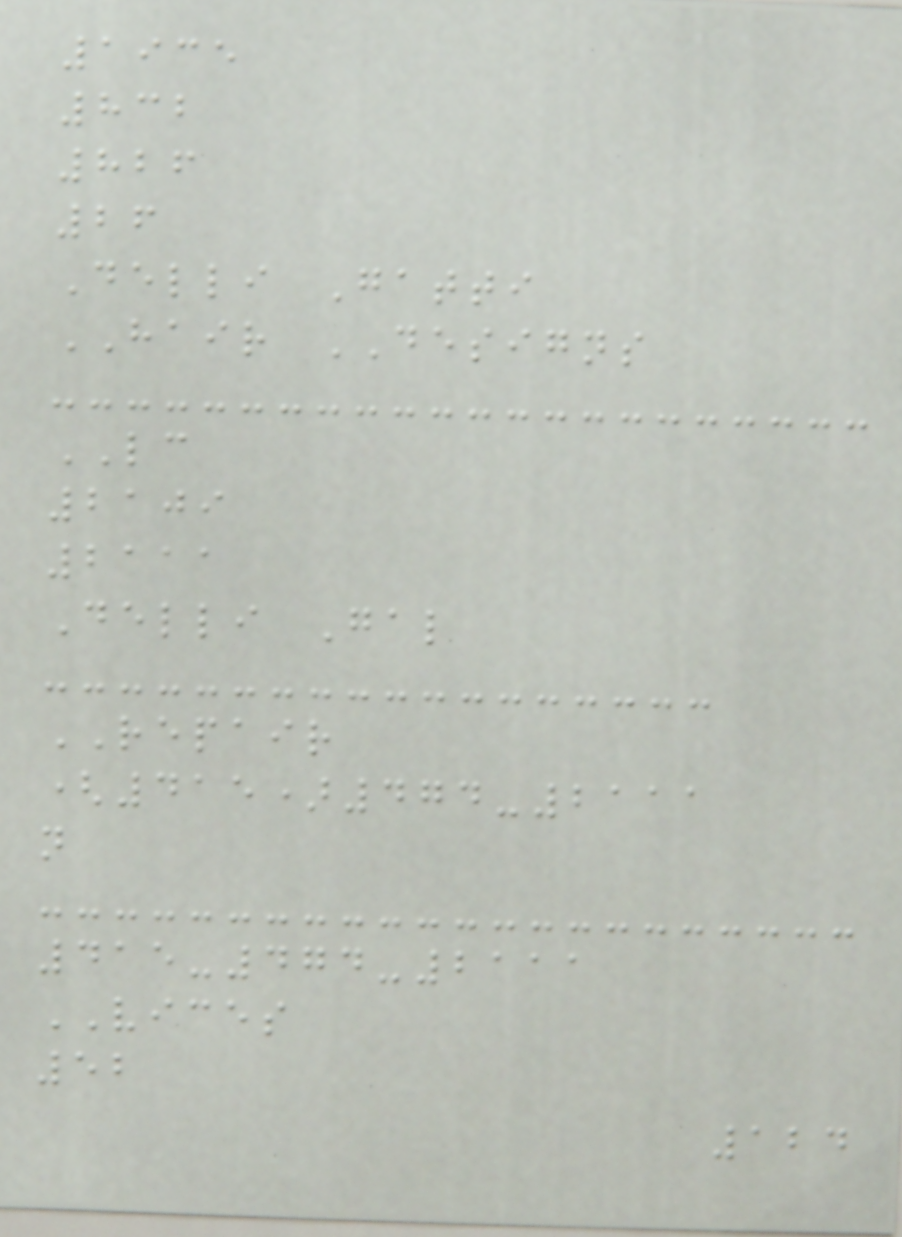1935
832
826
26
Delli Gatti
HAIR DESIGNS
LC
2109
2111
Delli Gal
REPAIR
(415)474-2111
n
415-474-2111
VICES
52
124
